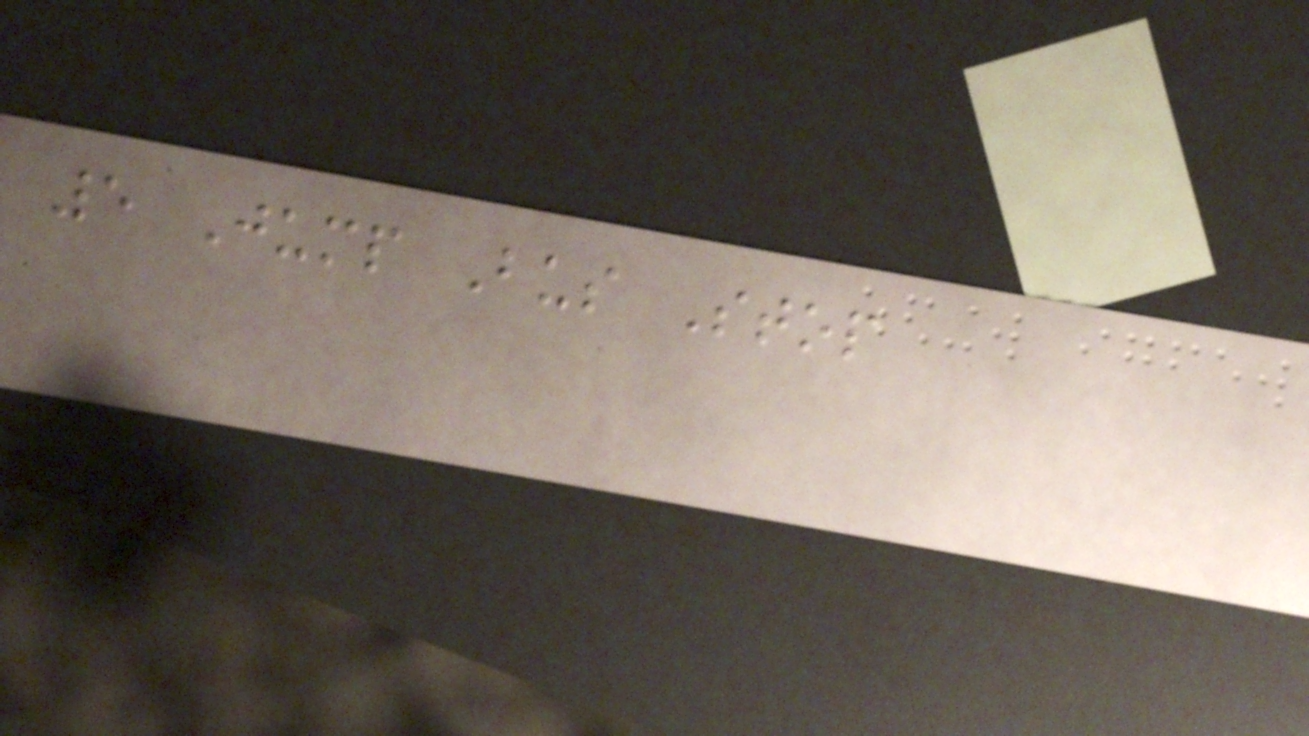5 Jump Bus Stop
